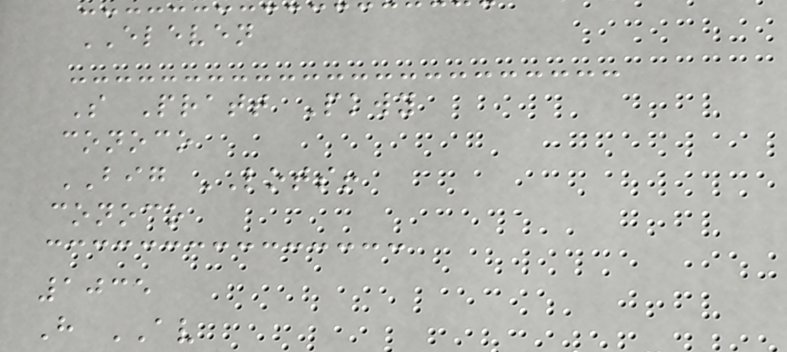ELEVEN
S Pratt Pkwy
conoco
BIG LOTS!
conoco
1035
H AV
